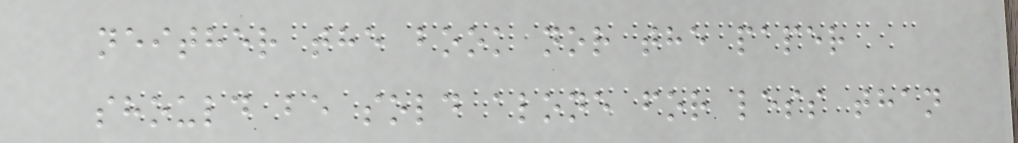neither the book nor the paper
should be sold alone for less than
